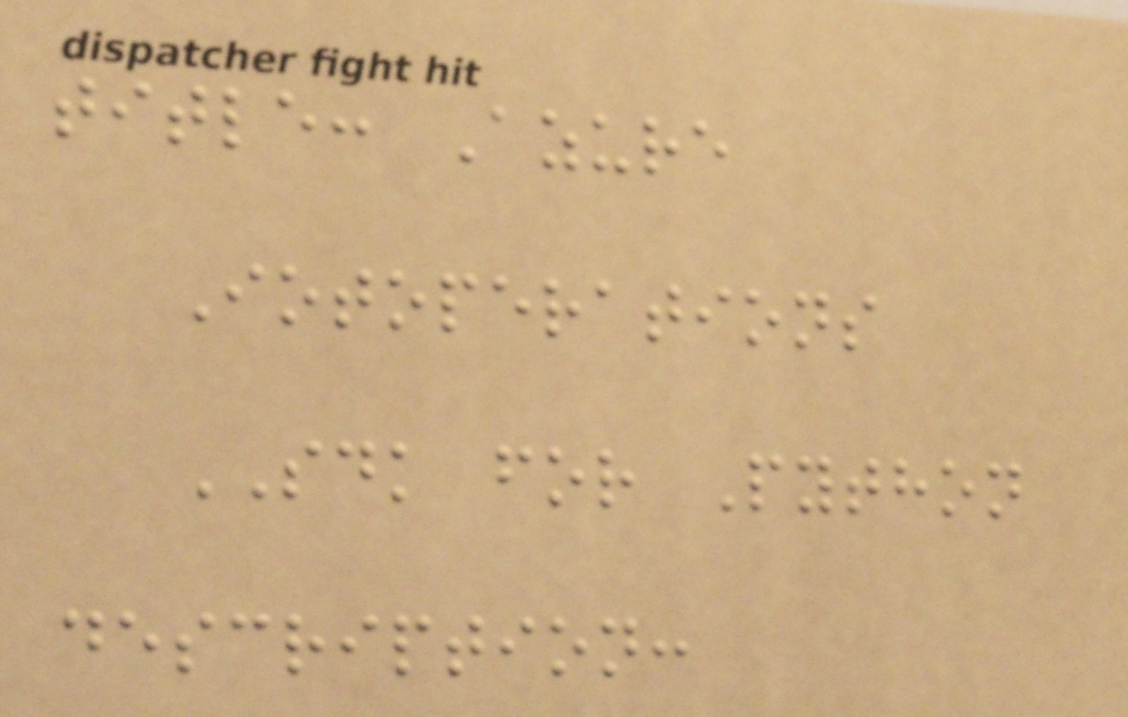title: Azure
Iotoperations
SDK for Python
description:
